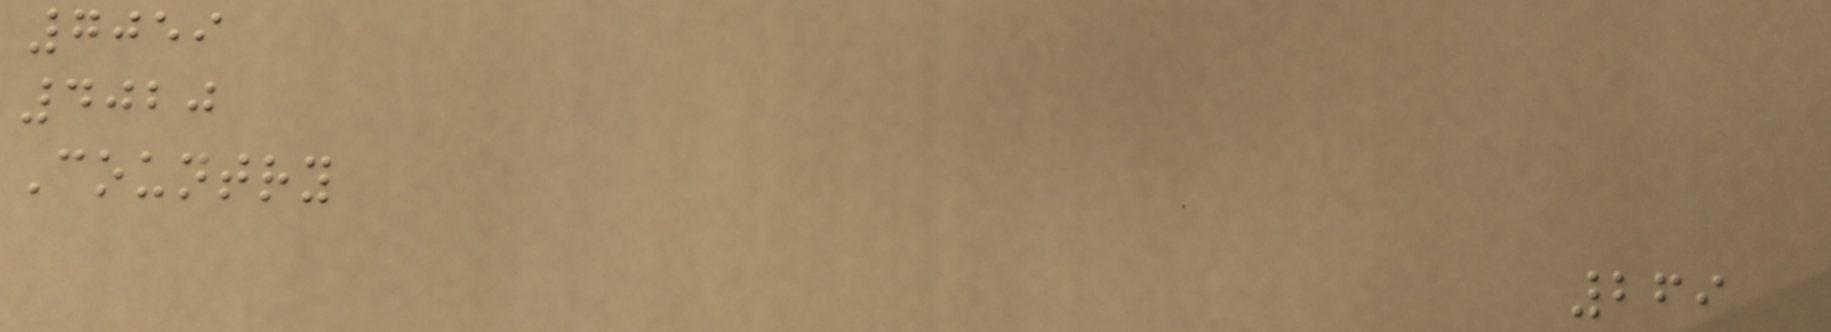7059
4020
Country
269
